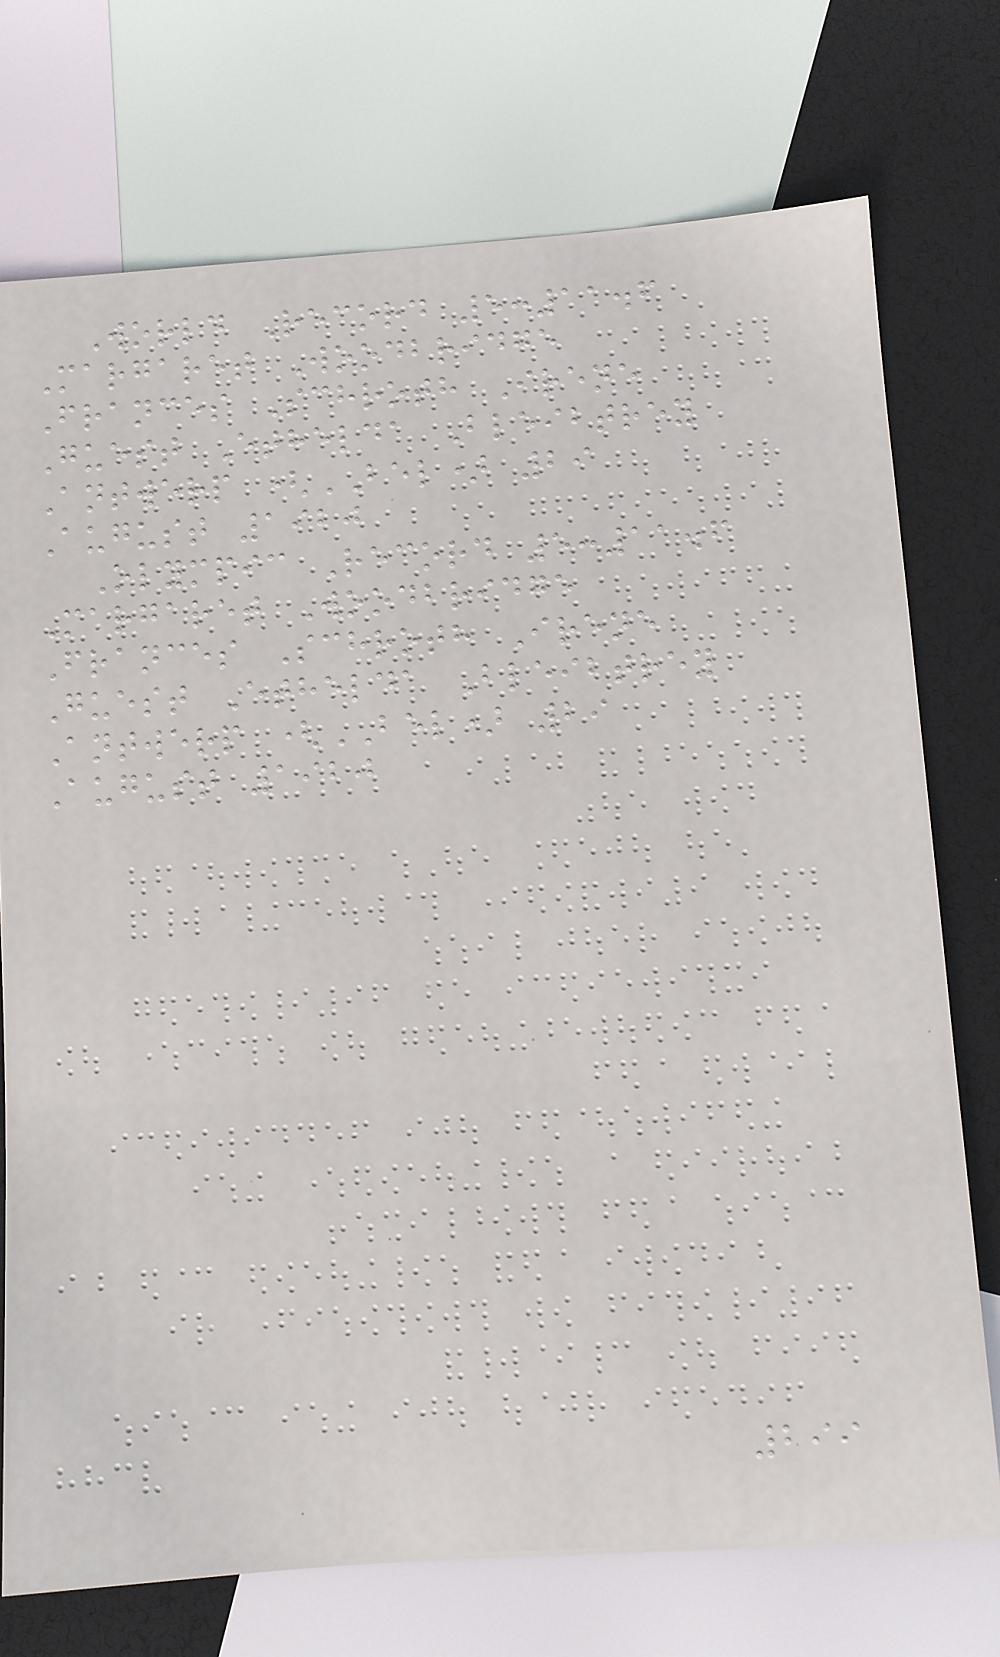World Record 5:11.6
Margaret Woodbridge
Frances Schroth Irene
Guest Ethelda Bleibtrey
Antwerp (BEL) 29
August 1920
Olympic Record 5:11.6
Margaret Woodbridge
Frances Schroth Irene
Guest Ethelda Bleibtrey
Antwerp (BEL) 29
August 1920
299
